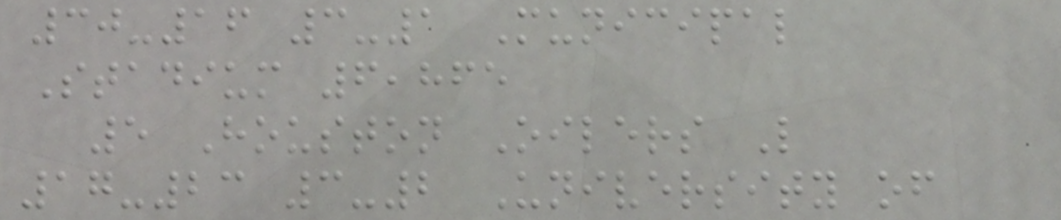30-16 3-1 Municipal
Stadium 6,865
5 Houston Oilers L
17-23 3-2 University of
